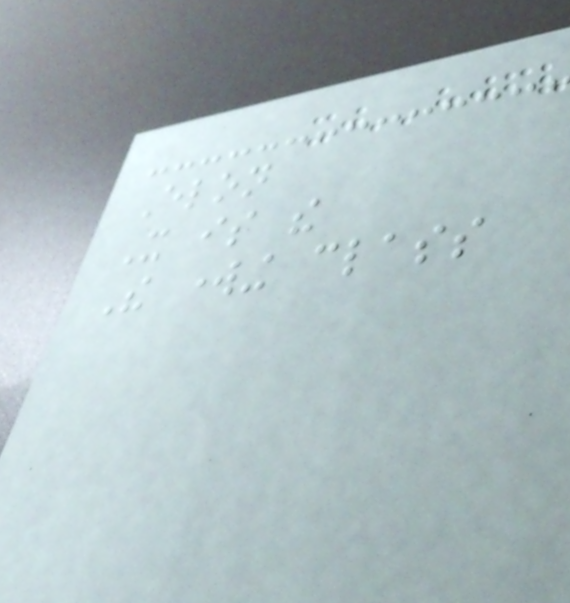Elon
It is the
The working class
